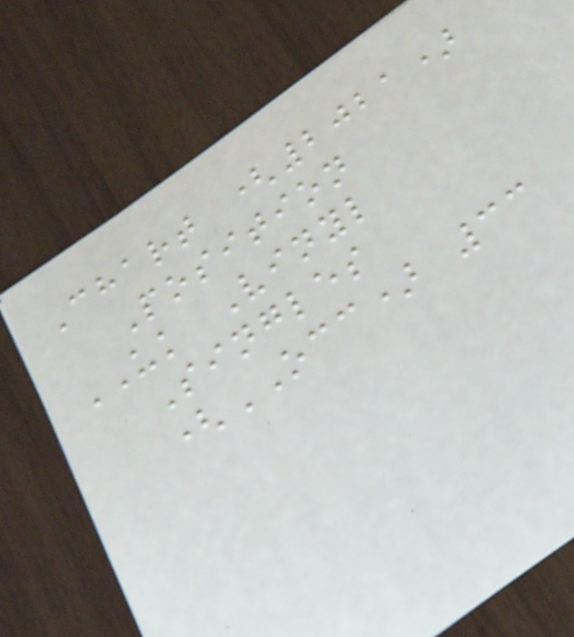Chart (2021)
Position
UK Vinyl
Singles
(OCC) 33
